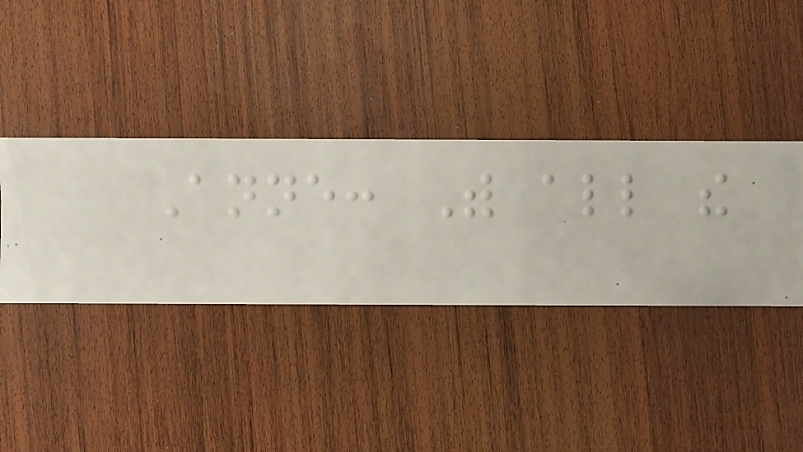Anne: With all the
